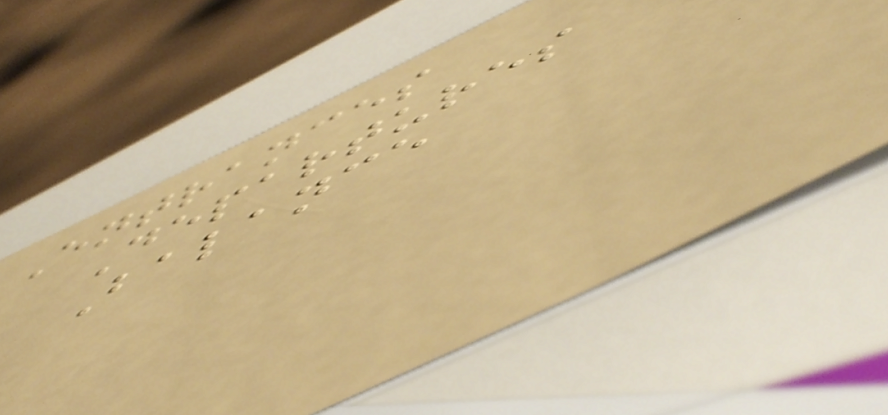Entrances
Departures
Balance
